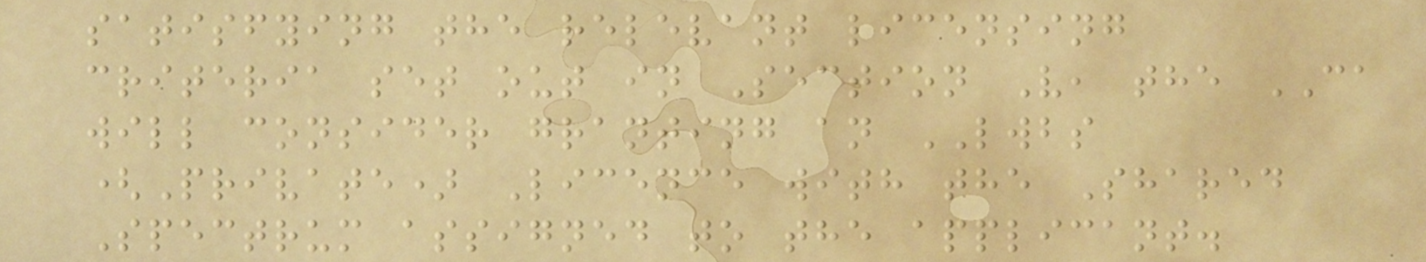satisfying the relevant licensing
criteria set out in Section V, the CA
will consider granting an LWBS
(Private) Licence with the Shared
Spectrum assigned to the applicant.
